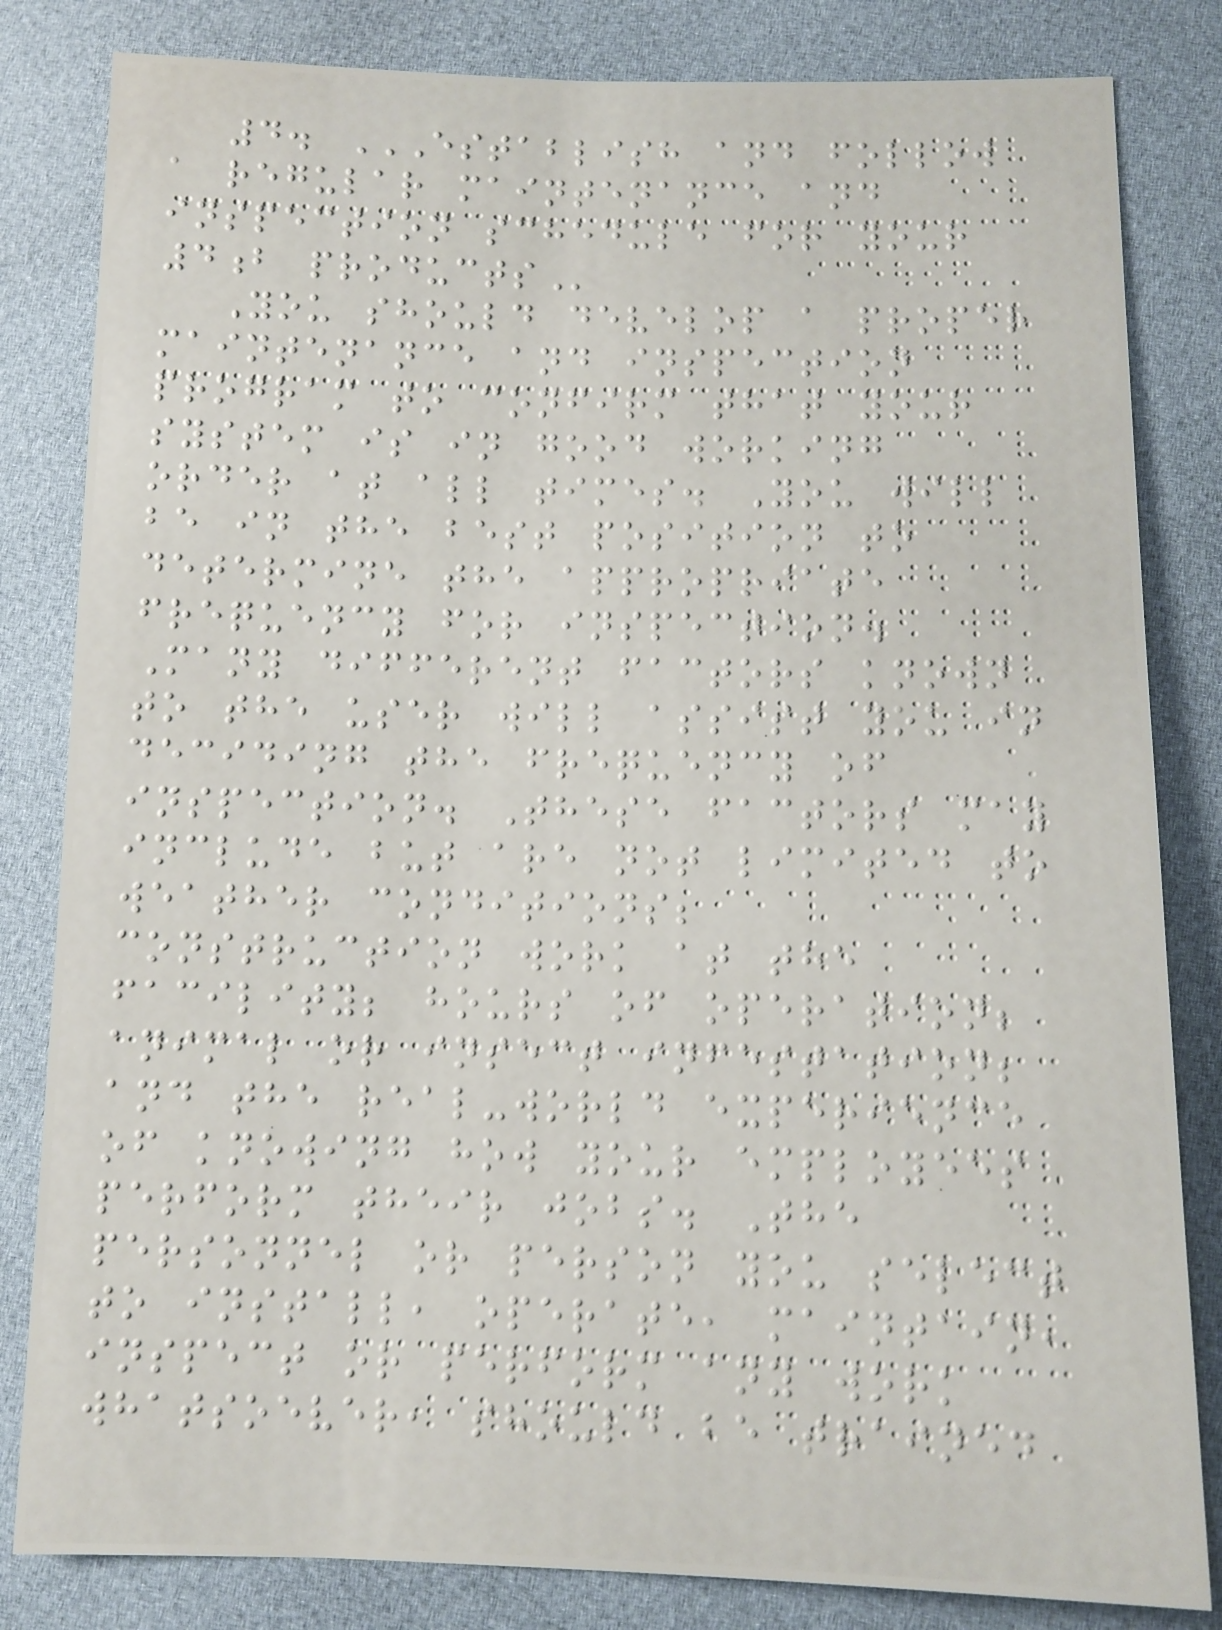4. ESTABLISH AND FOLLOW
A REGULAR MAINTENANCE AND
INSPECTION SCHEDULE FOR YOUR
4B PRODUCTS
You should develop a proper
maintenance and inspection
program to confirm that your
system is in good working
order at all times. You will
be in the best position to
determine the appropriate
frequency for inspection.
Many different factors known
to the user will assist you in
deciding the frequency of
inspection. These factors may
include but are not limited to
weather conditions;
construction work at the
facility; hours of operation;
animal or insect infestation;
and the real-world experience
of knowing how your employees
perform their jobs. The
personnel or person you select
to install, operate, maintain,
inspect or perform any work
whatsoever, should be trained
